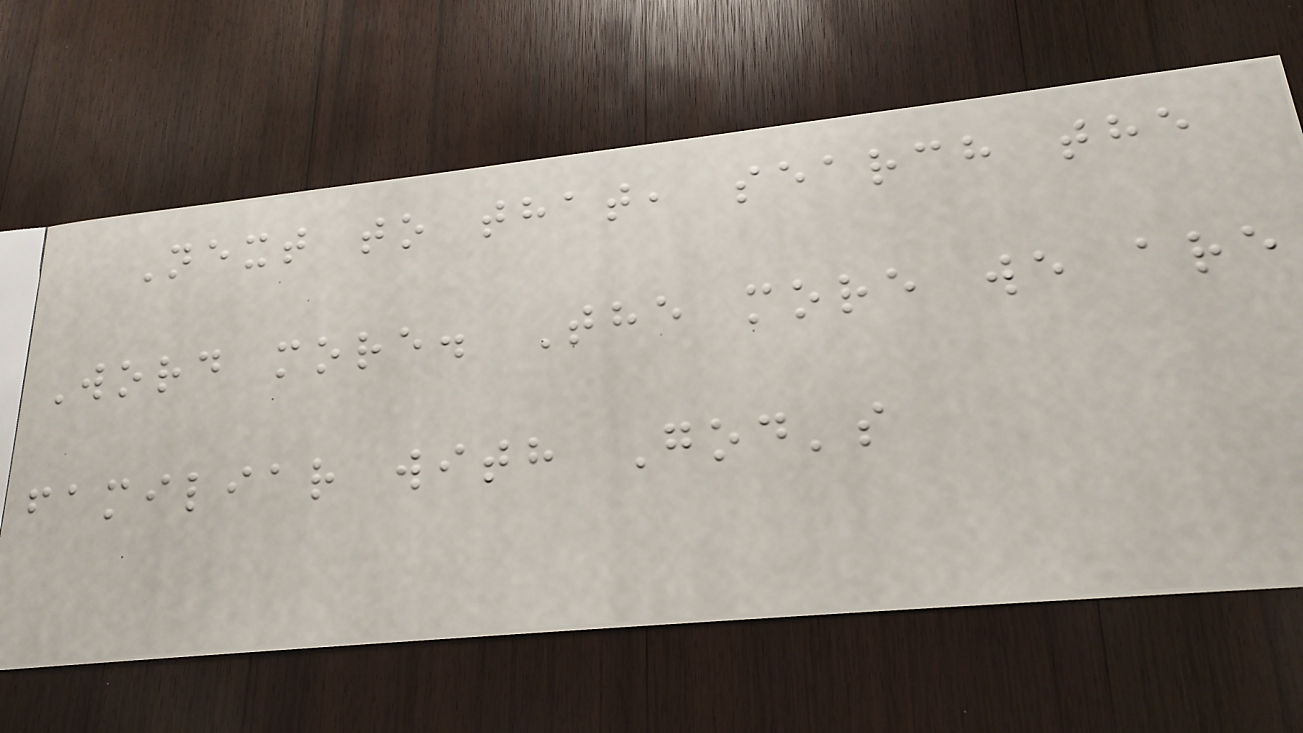Next to that, search the
Word more. The more we are
familiar with God's
